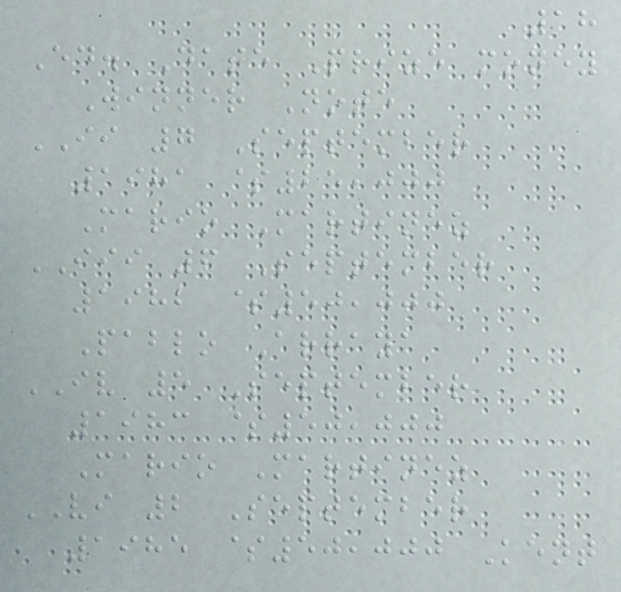18
Ed. Date Prize money
Winner Note
II 7 September
1981 $25,000
Mario Martinez
III 6 September
1982 $50,000
Pablo Arraya
IV 5 September
1983 $50,000
Mario Martinez
VI 2 September
1985 $50,000 Kent
